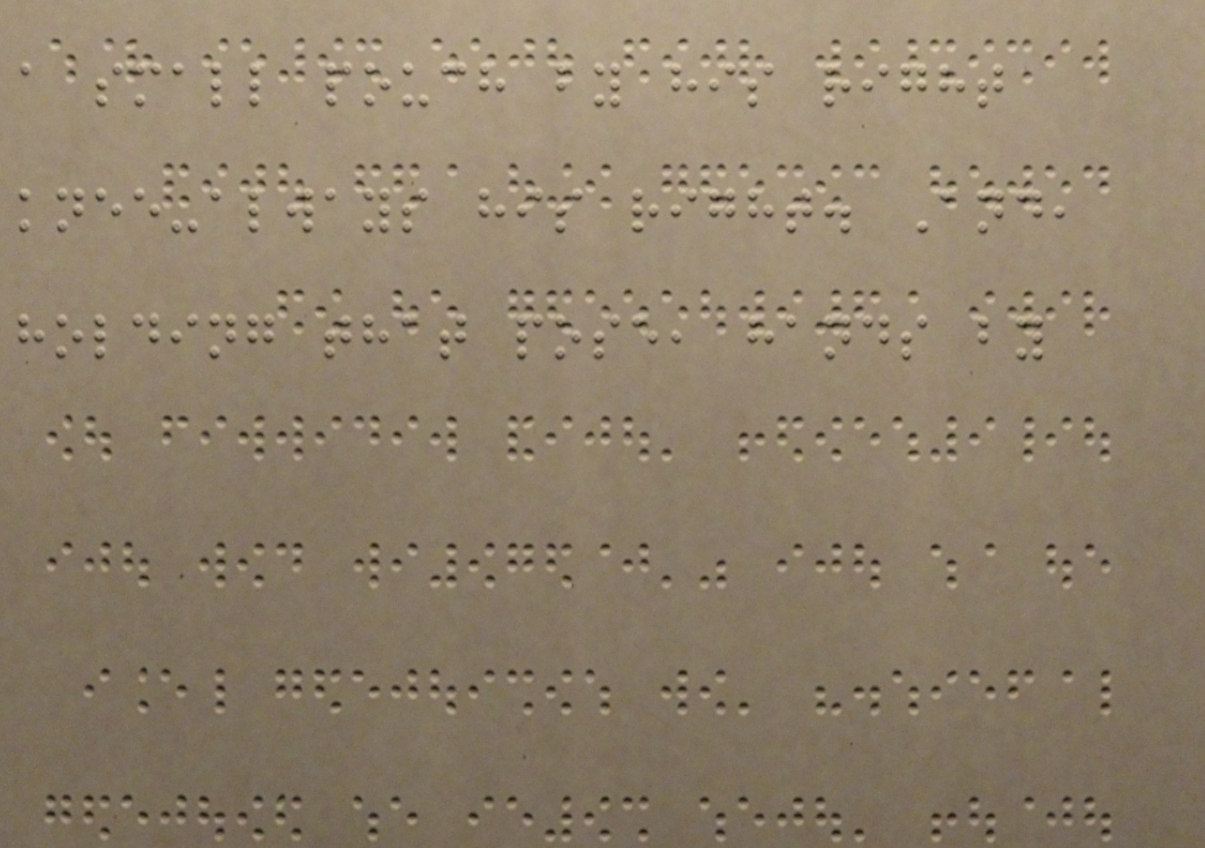a small pouch by his right
knee-always his right. And,
holding that pose, hands by
